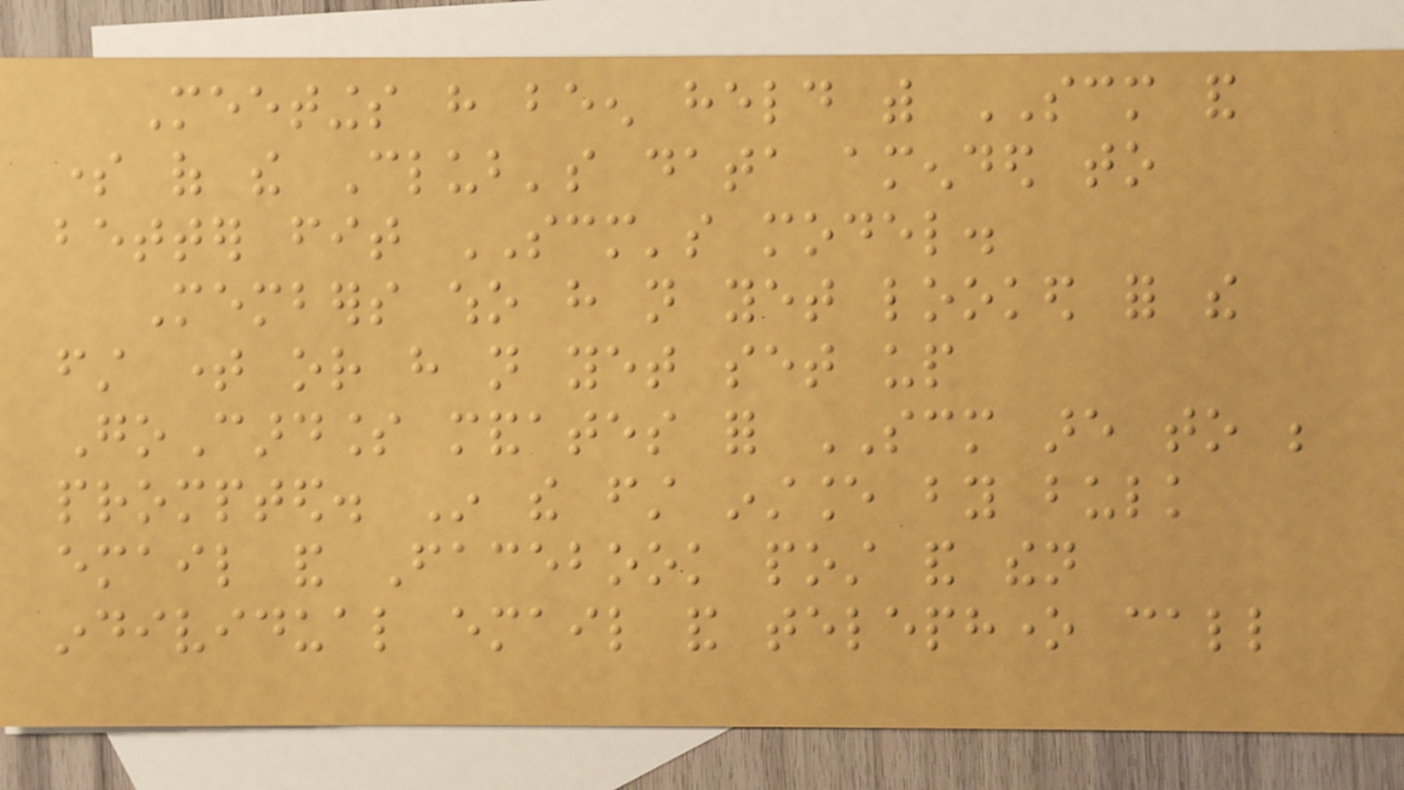Meetings have been held with SCM and
some of the Club's data amended to
better fit SCM's model.
Members who have not yet looked for the
first time or have not yet set up
GoCardless mandates for SCM are to be
prompted. In the first instance by bulk
email and Facebook post and then
individual email and telephone call
